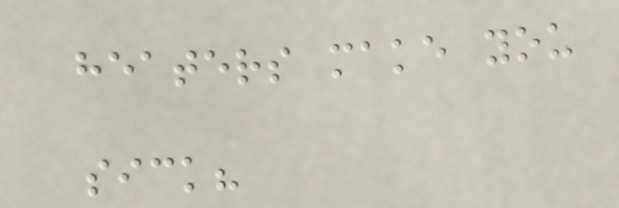heaters make you
sick?
